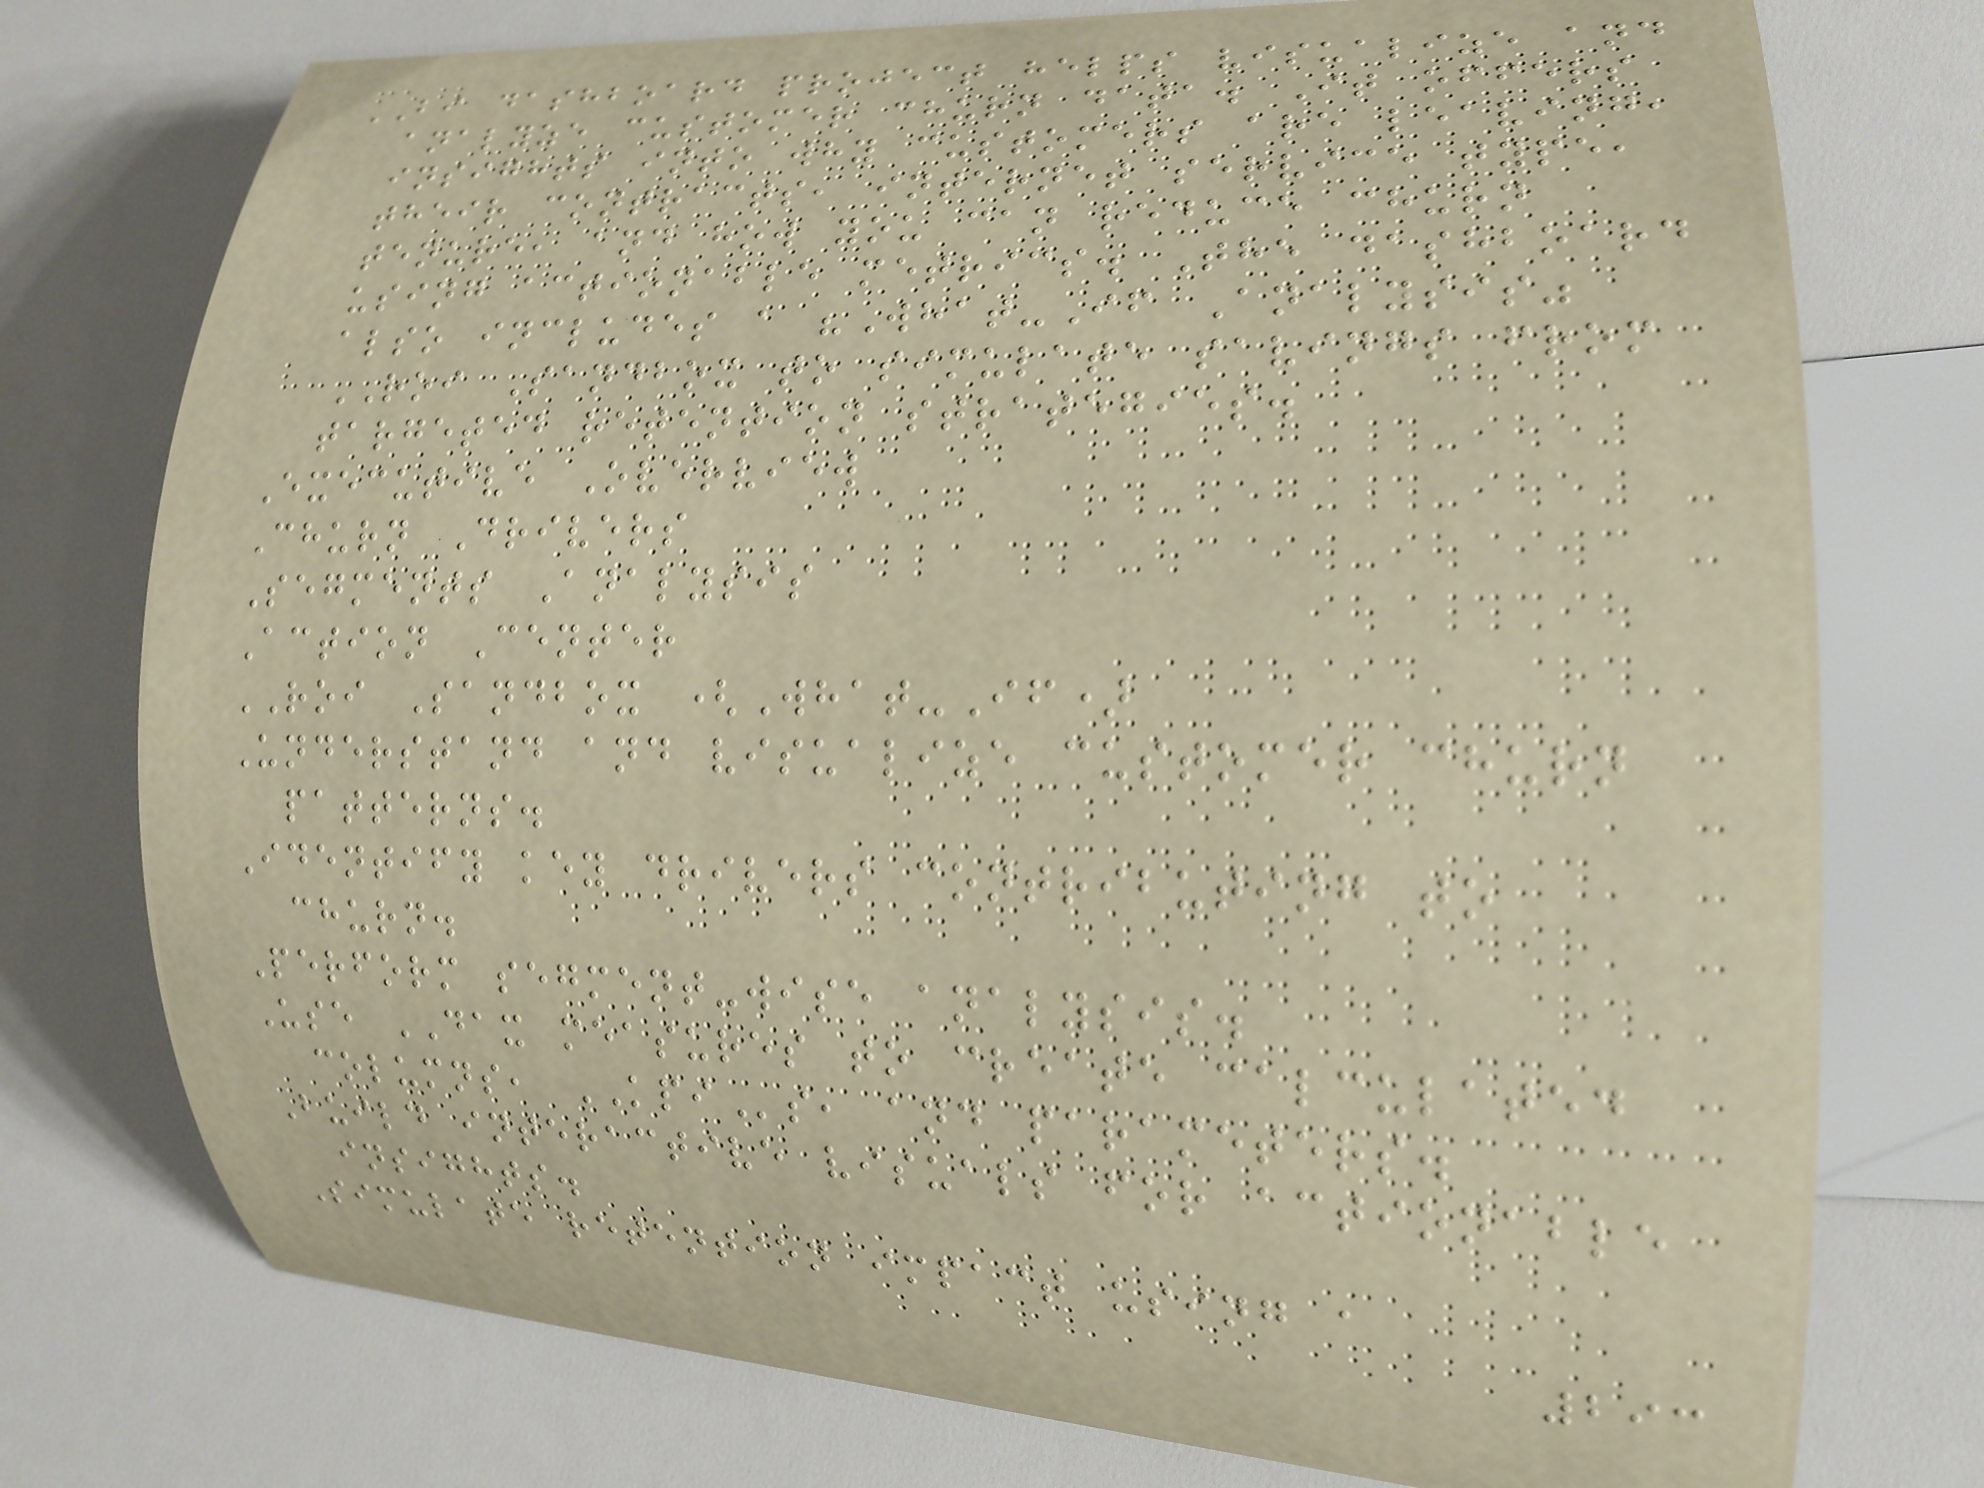BI dashboard project helps visualize and
analyze customer churn data. It offers
insights into why customers are leaving,
their contracts, internet service type,
tenure, and how you can reduce churn
using actionable metrics. The dashboard
also includes a "What-If Analysis"
ROI Sandbox to simulate savings from
targeted retention strategies.
Executive Overview
Churn Drivers
Segments Analysis
Action Center
ROI Sandbox (What-If)
Understand and visualize customer churn
patterns.
Identify key drivers contributing to
churn.
Perform segment-wise analysis.
Use DAX measures to create calculated
columns, KPIs, and parameters.
Build interactive visuals for actionable
insights.
Simulate retention impact using a
293
